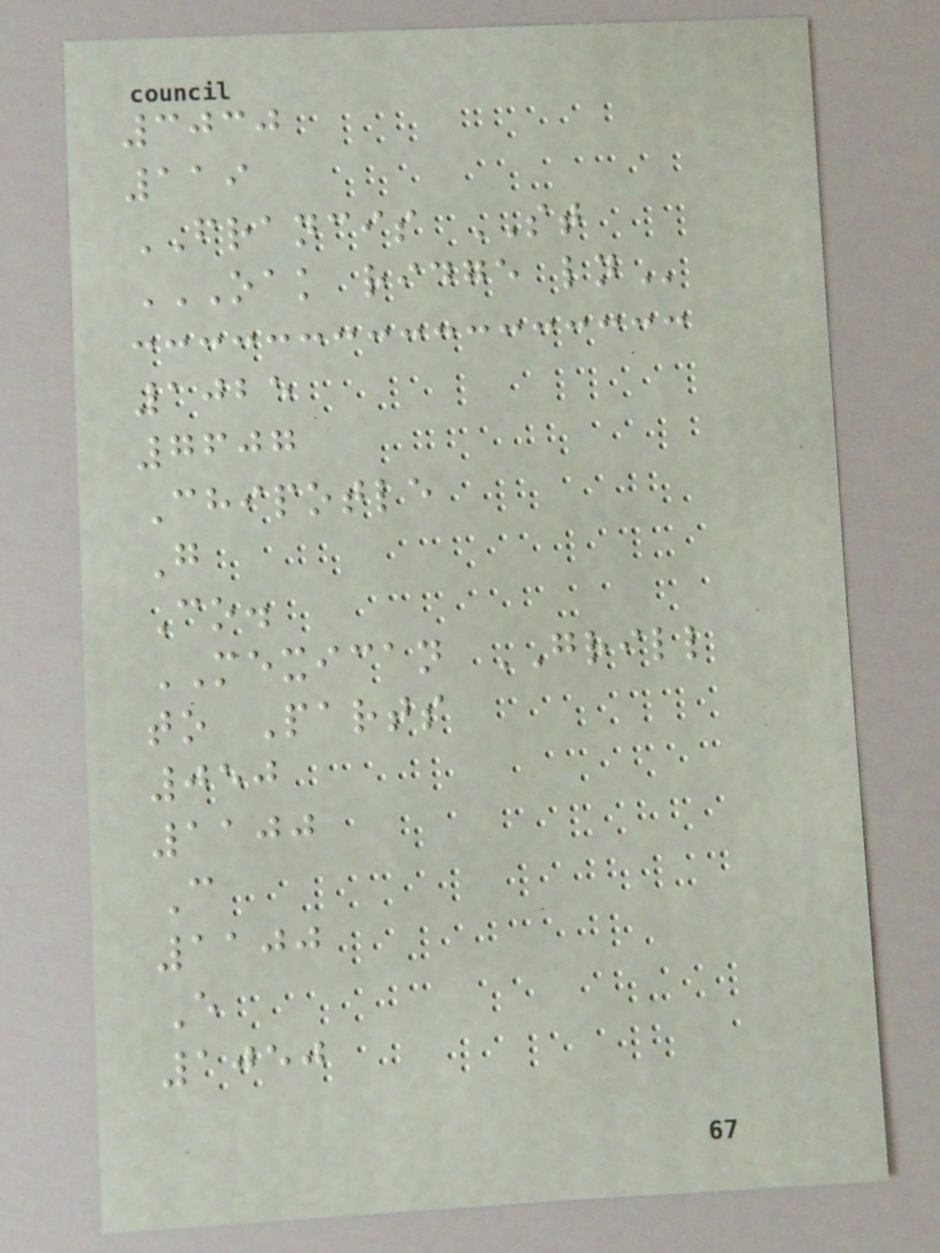3030
119
FRANCIS ST
OAK RIDGE LN
1025
7607
Chipotle
G
Co.
MEXICAN GRILL
to Parts
050
1100
C
1100
E
1050
